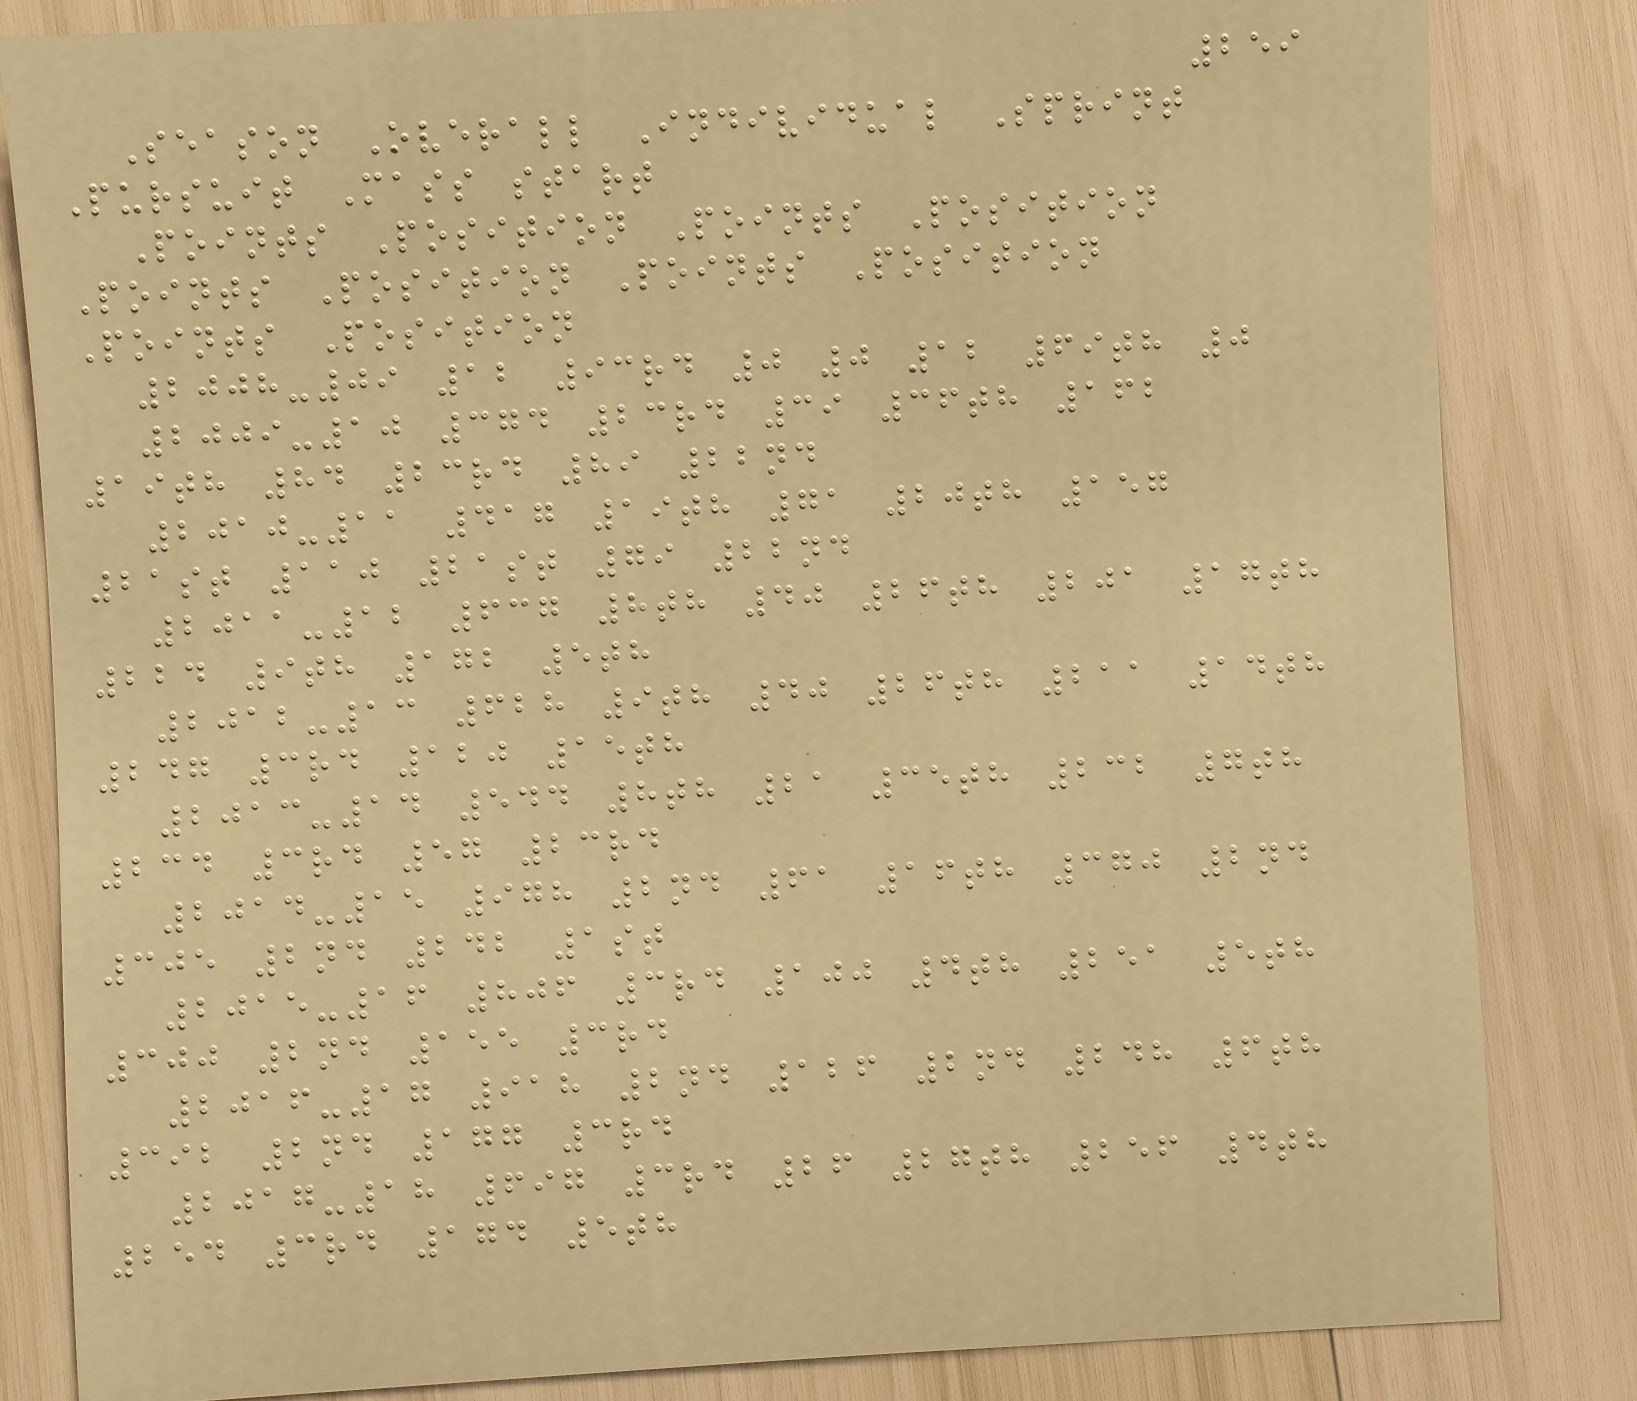259
Season Overall Individual Sprint
Pursuit Mass start
Points Position Points Position
Points Position Points Position
Points Position
2008-09 12 93rd 0 0 12 69th 0
2009-10 374 23rd 39 36th 162
19th 84 23rd 89 22nd
2010-11 417 19th 71 20th 157
21st 110 21st 79 22nd
2011-12 637 8th 40 26th 201 17th
224 9th 172 5th
2012-13 628 9th 40 26th 211 14th
247 3rd 120 15th
2013-14 544 8th 21 35th 232 7th
234 3rd 57 23rd
2014-15 978 2nd 61 16th 370 2nd
305 2nd 242 1st
2015-16 806 3rd 100 4th 251 5th
300 2nd 155 3rd
2016-17 918 2nd 126 2nd 248 6th
392 2nd 177 3rd
2017-18 697 3rd 26 27th 256 4th
254 3rd 174 5th
